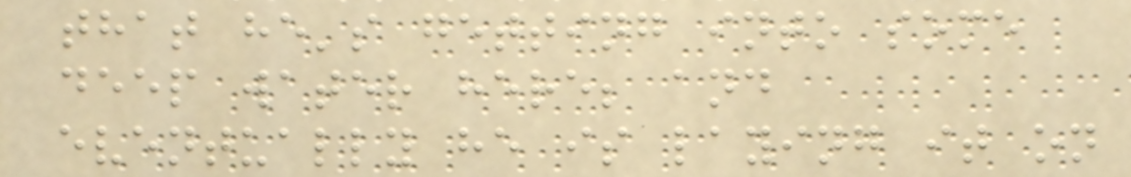that he's getting into some
deep water here; and
eventually he is laying it on
